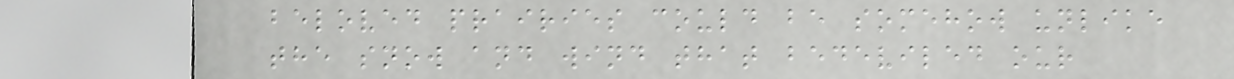beloved prairies could be somehow unlike
the snow and wind that bedeviled our
